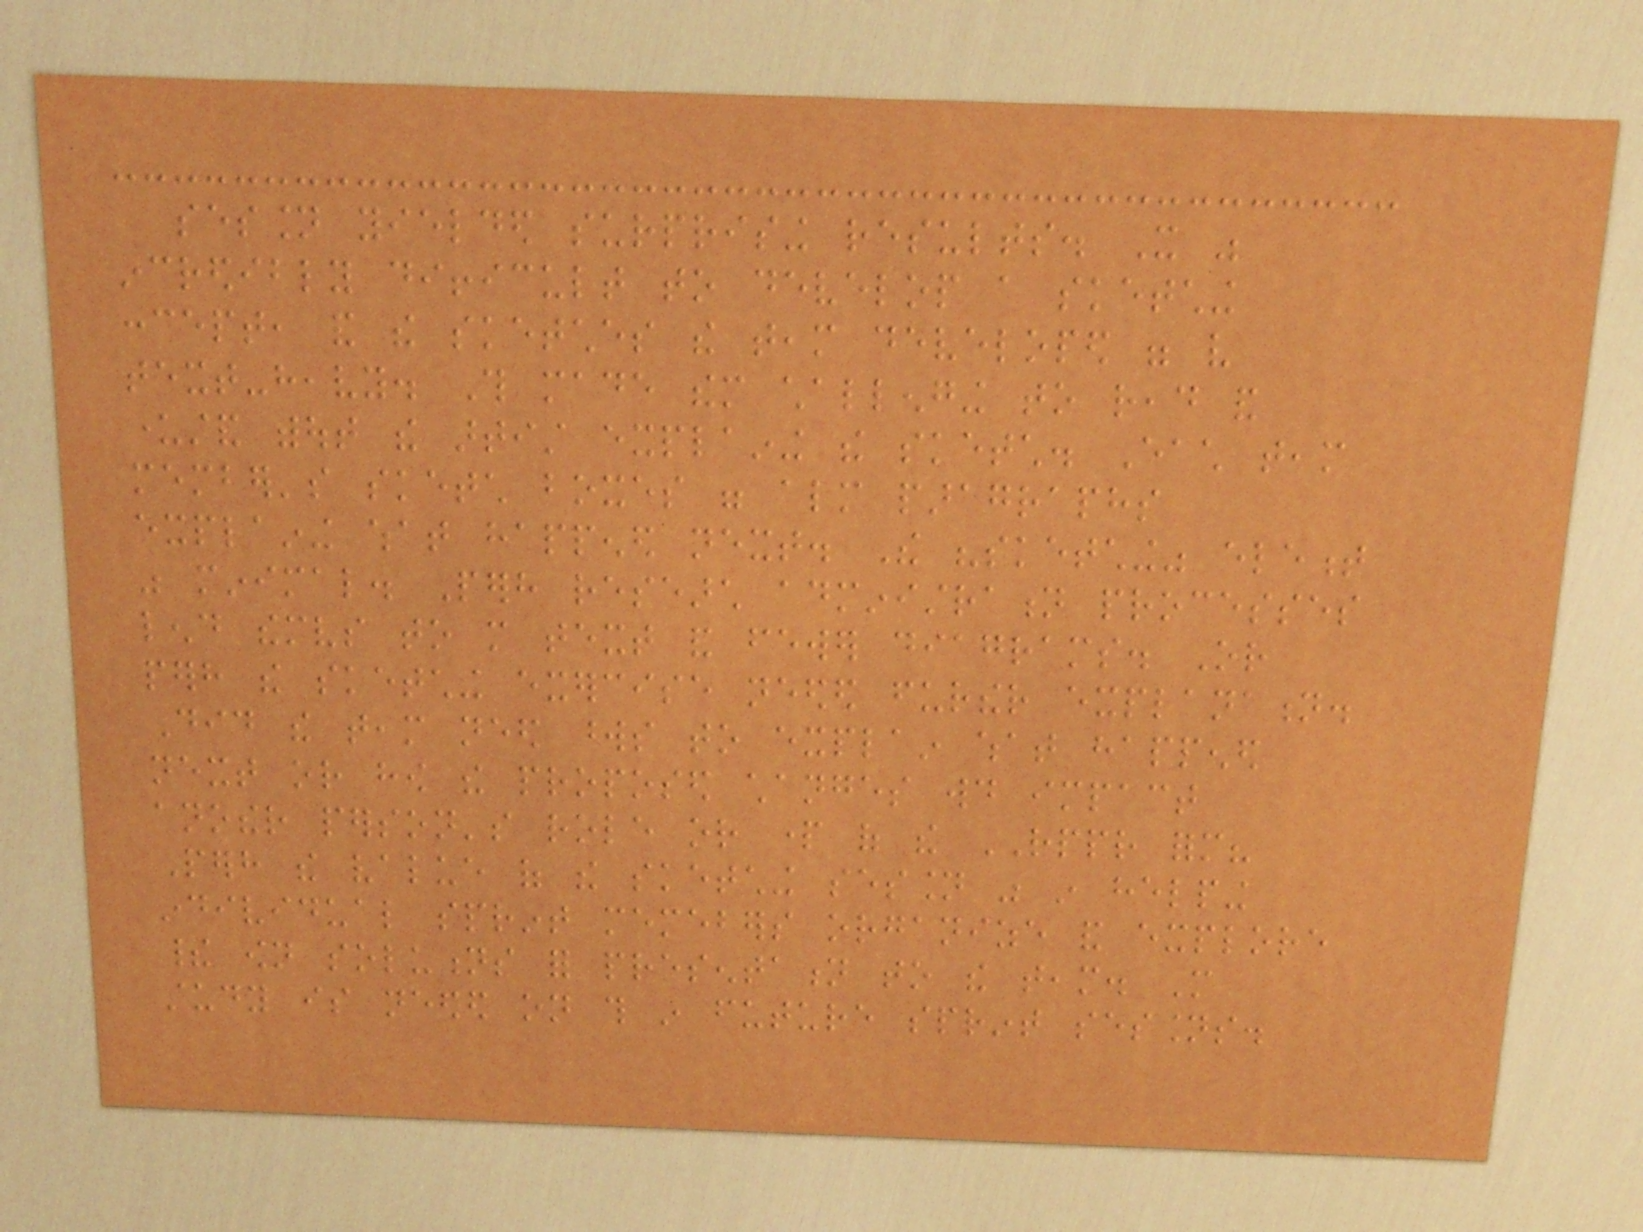session yielded surprising results. It was
incredibly difficult to develop a sketching
concept, and the sketches the team developed were very
text-heavy. This made them challenging to read and
understand without the artist explaining the sketch. Each team
member's sketch boxes were almost paragraphs
explaining what happened next. The "sketching" element
was minimal. Perhaps research administration processes
lend themselves to more text and fewer diagrams. Or
perhaps the sketching exercise needed further explanation.
Did the team need words to explain what happened
next or how the proposed changes would impact
another person's role or part of the RPPR form?
Perhaps the value of the sketching session was in helping
individual sprint memebers organize and explore
their own solutions for presentation to the team. More
study is needed on this in future sprint sessions.
